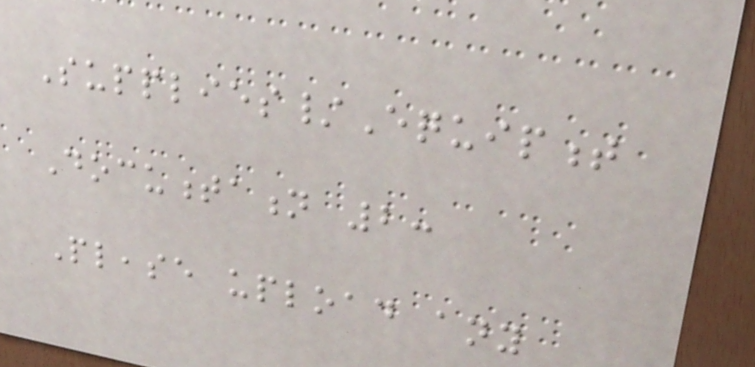Supplies/Equipment
Documentation 2:
Please upload any
